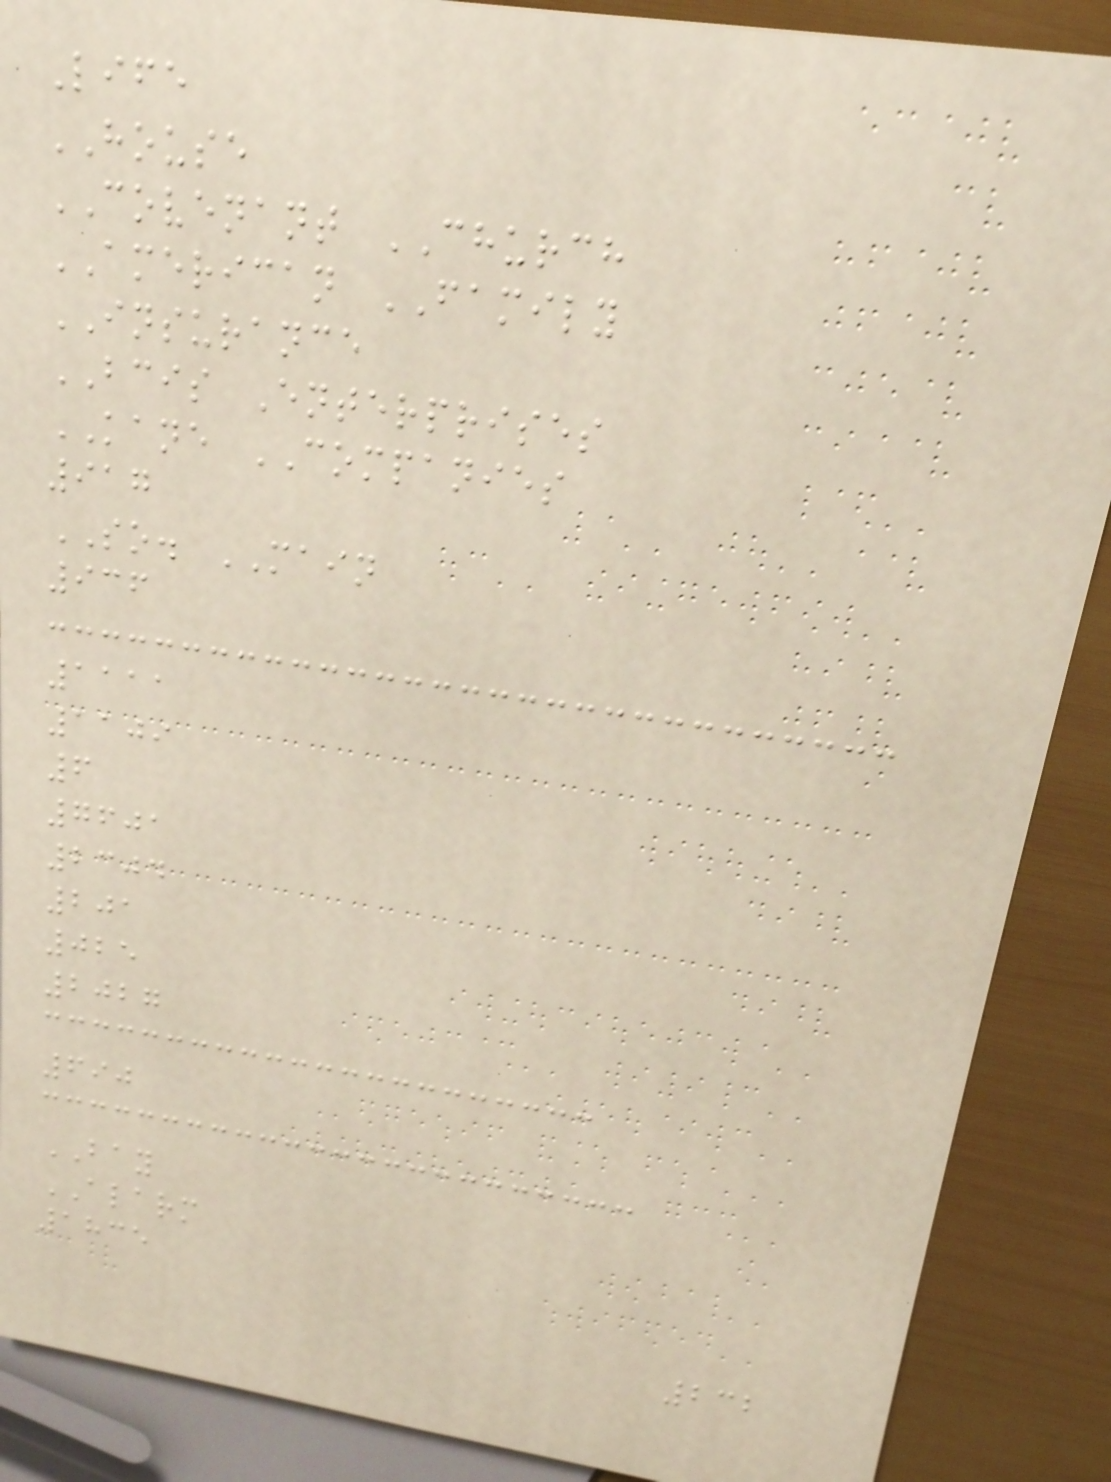Life
HOUSE
COVENANT CHURCH
AMERICAN FAMILY
INSURANCE
BCIS Enterprises
KANE COMPANIES
917
SO. MAIN
936
1111
1109
6
7601
2304
201
025
2027
690
BAY
ALARM
1835
232
